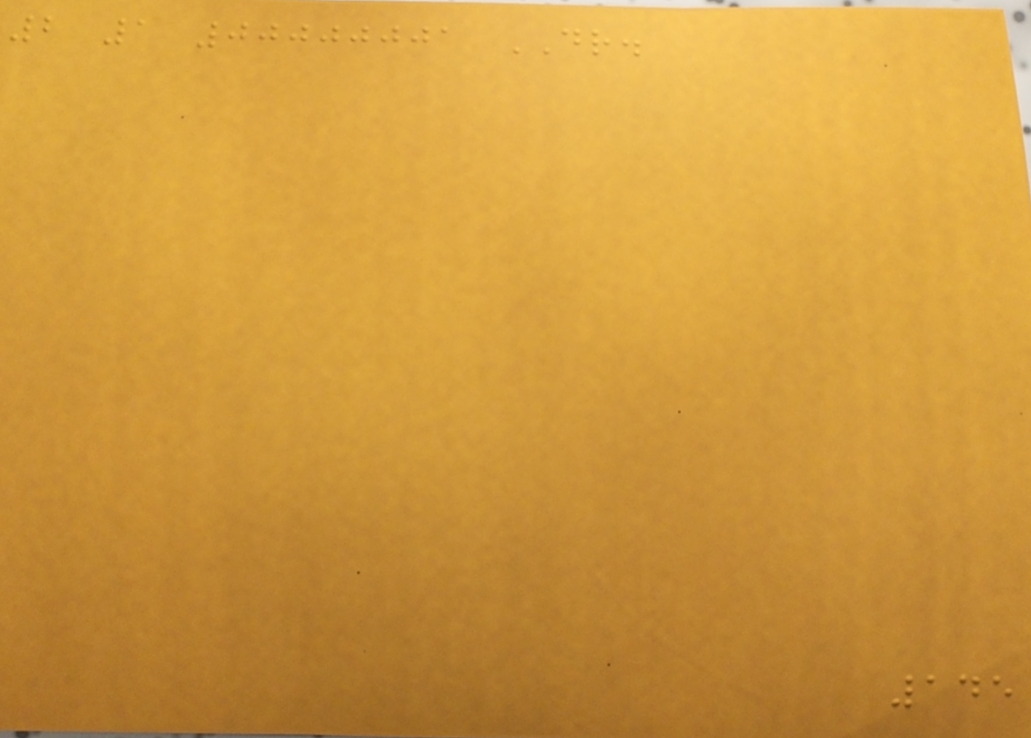2 1 00000001 DR.
145
